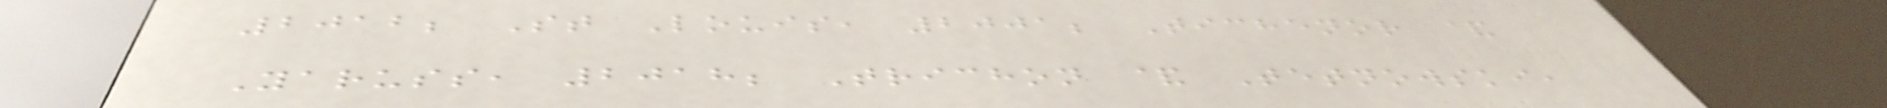2012; St Louis, 2001; Tichenor &
Yaruss, 2018; Trichon & Tetnowski,
